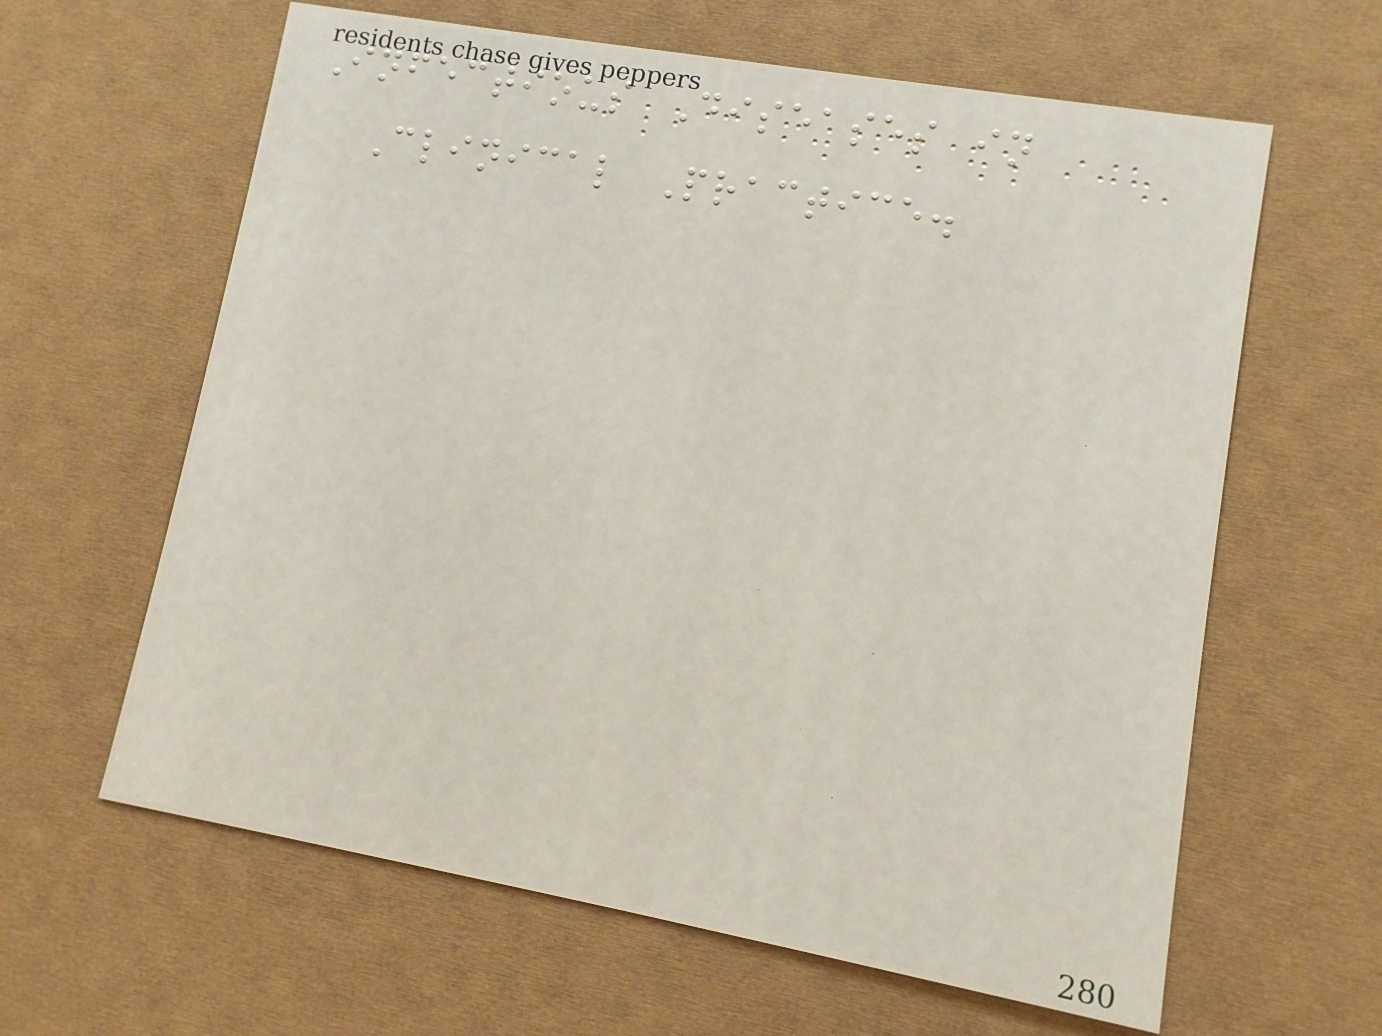Infectious Diseases in
Clinical Practice.
